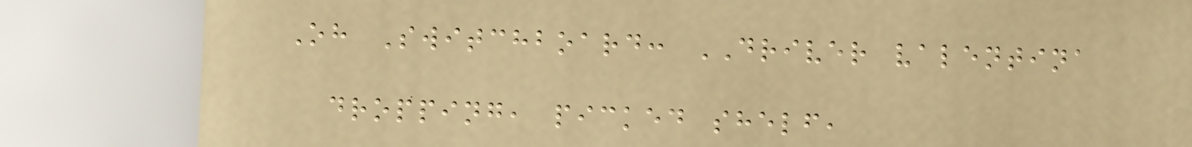Oh Switchboard: DRIVER valentina
dropping, picked shelf,
